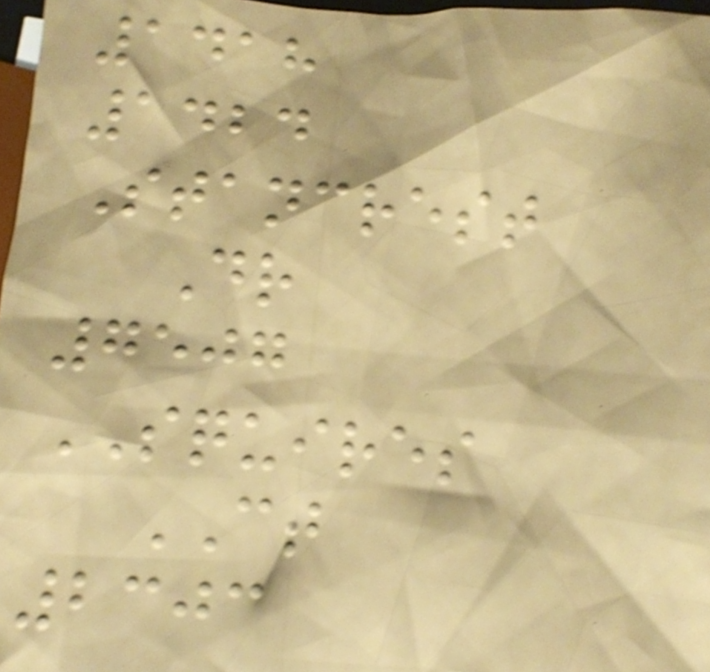1418
1424
Stancrest
Dr
7507
SQUIRES
CT
2303
